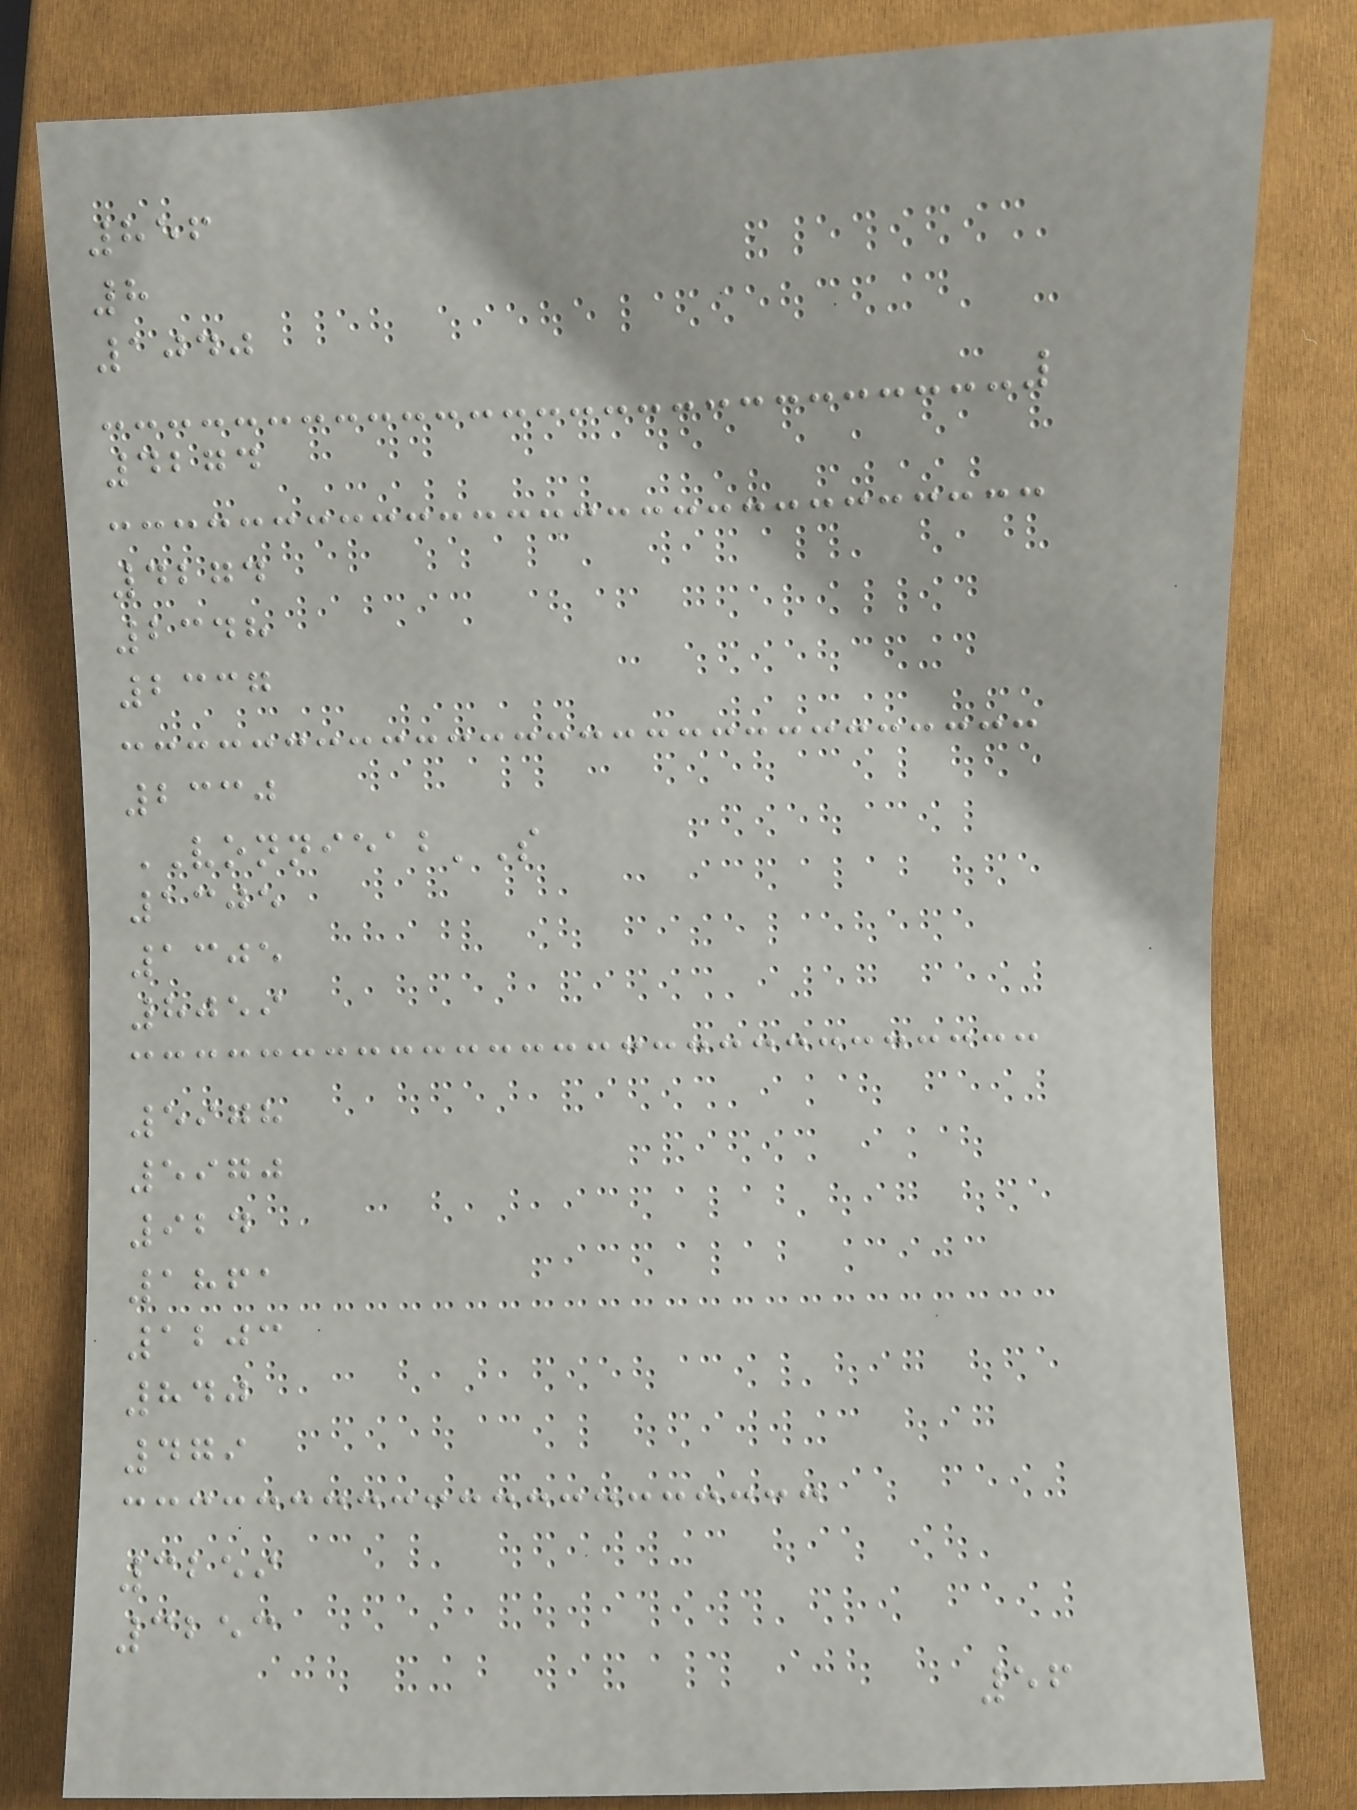856
8
1040
4274
4274
2348
2337
2330
VONNIEAB'S
1305
1305
8059
5978
5970
924
1861
1203
840
479
3259
3253
56
